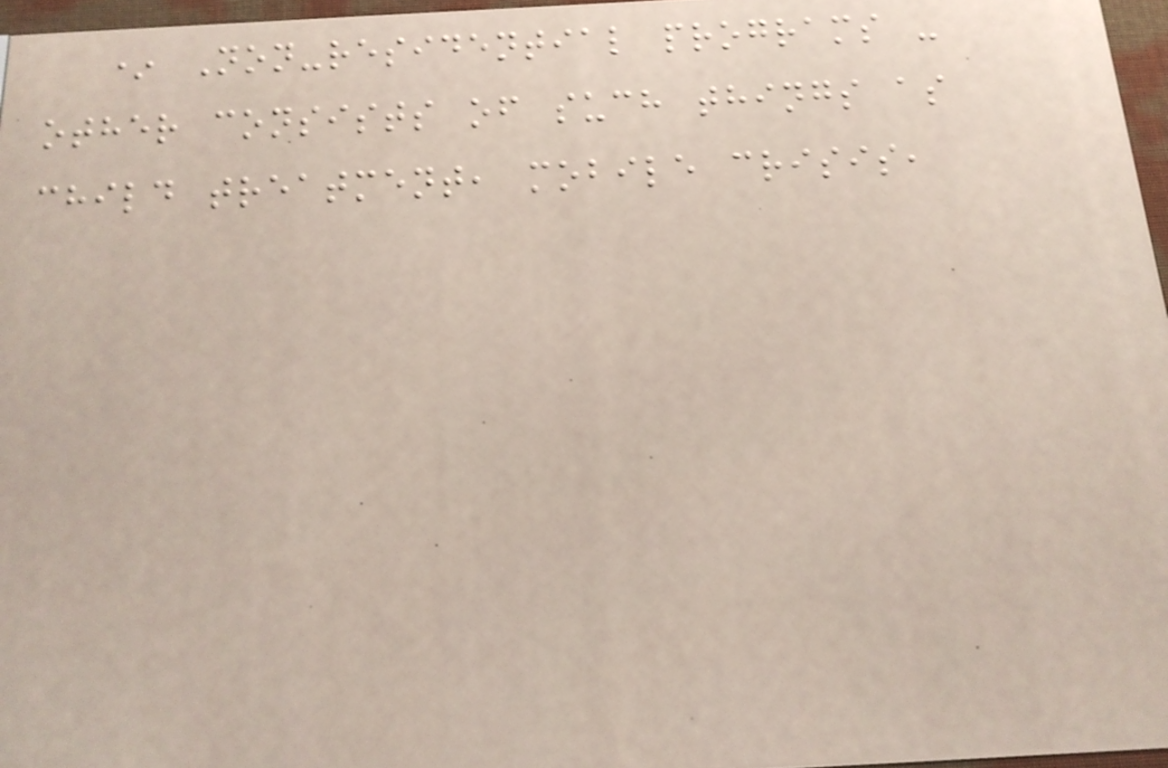* Non-residential programs -
other consists of such things as
child treatment, mobile crisis,
